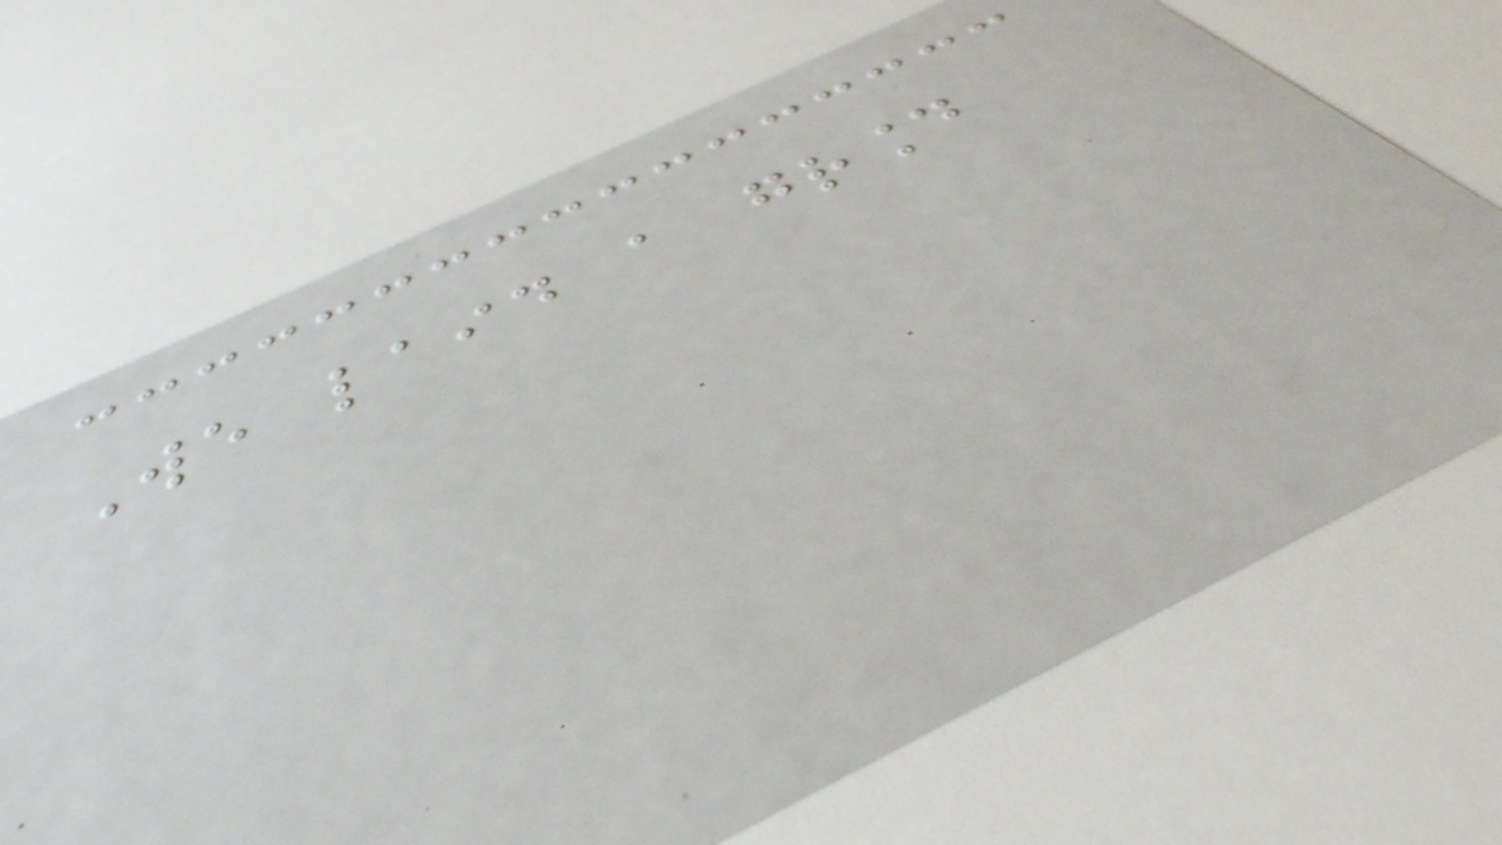We laid a ground
